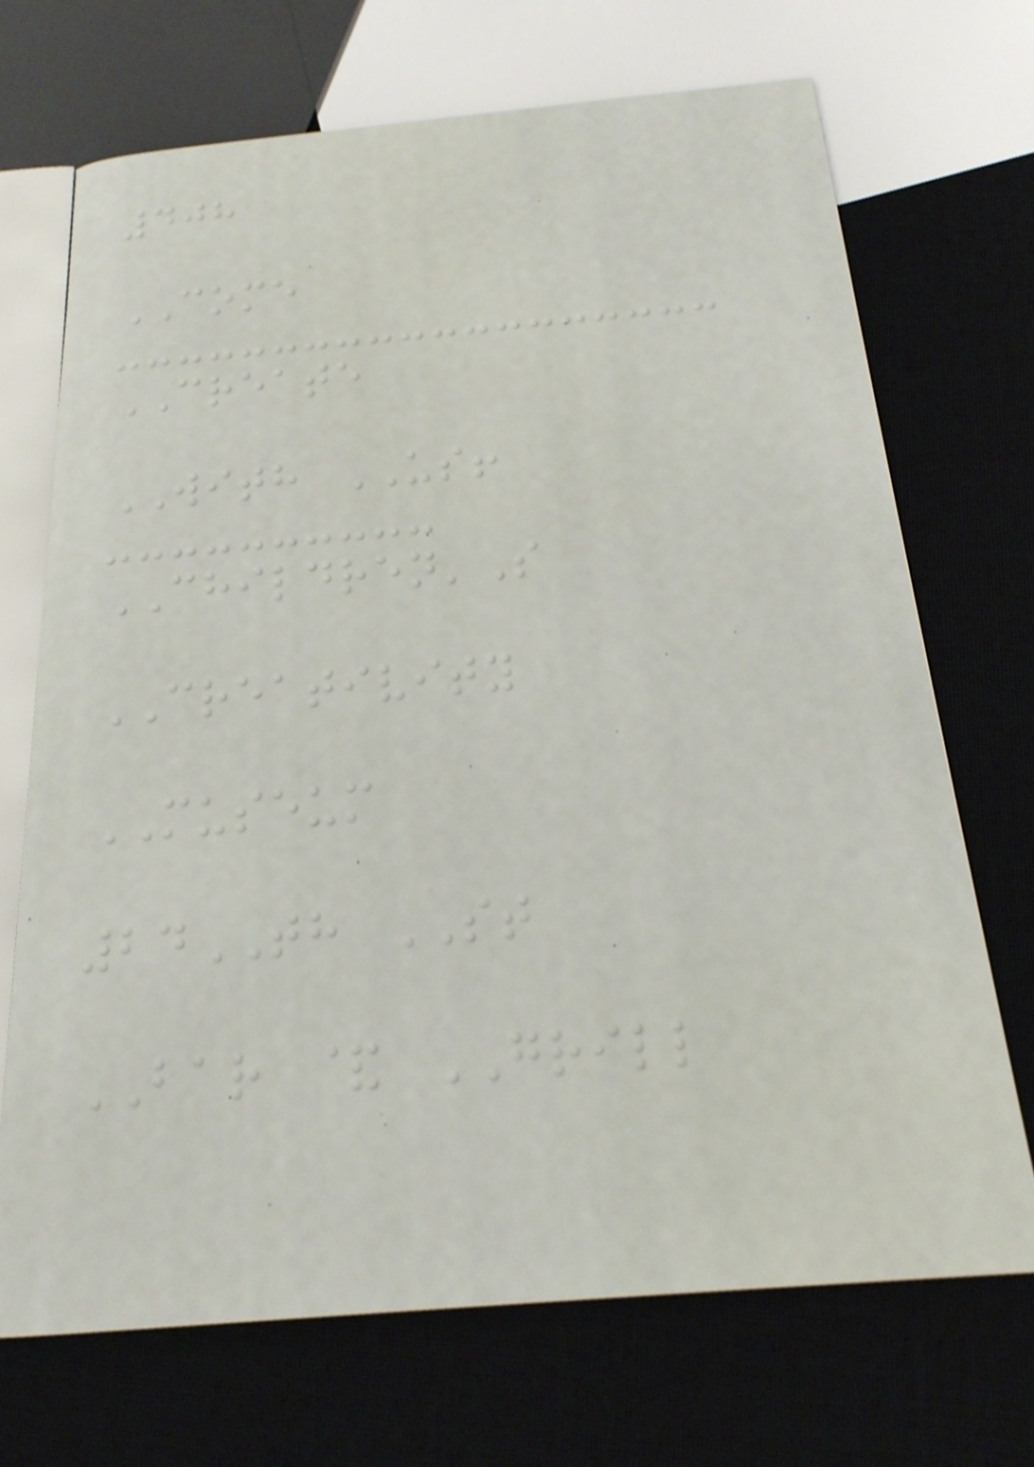408
COME
CREATE
WITH US!
CHILDREN'S
CREATIVITY
MUSEUM
24TH ST
BAR & GRILL
